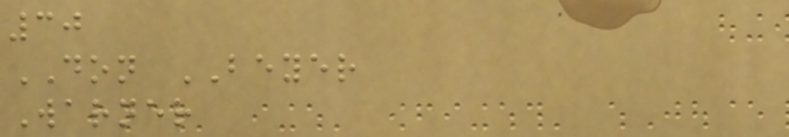30
DON BEYER
Warner
